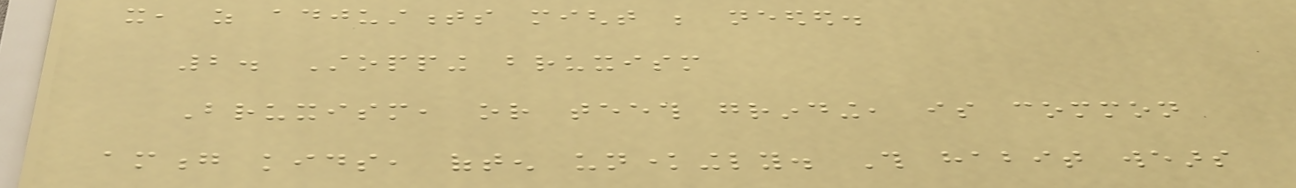it, as adjustments might be needed.
2. Stopping bruxism
Bruxism, or teeth grinding, is common
among kids, often unknowingly. This habit wears
